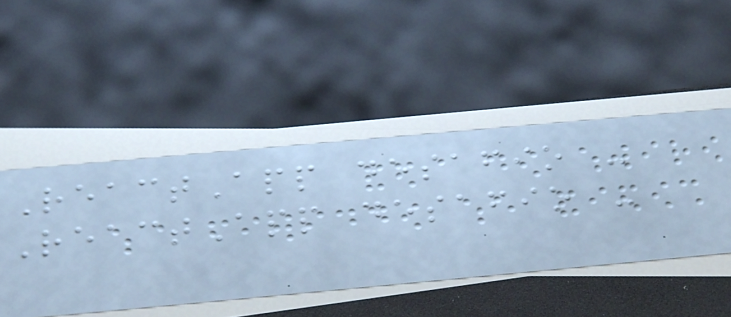ReactApp desafio -
ReactApp desafio -
